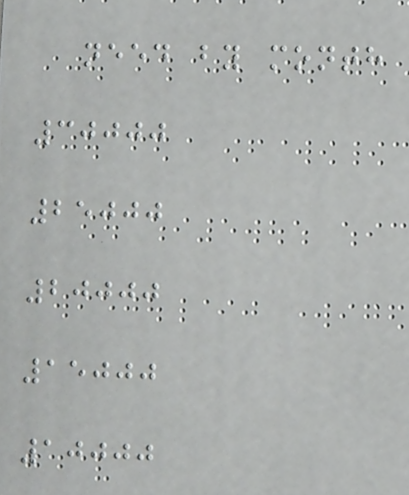need by month
30000
25000
20000
15000
10000
